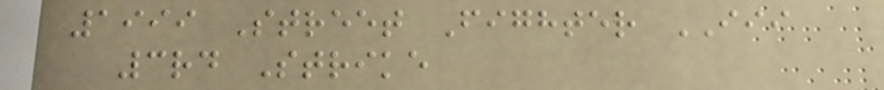1999 Street Fighter III
3rd Strike
